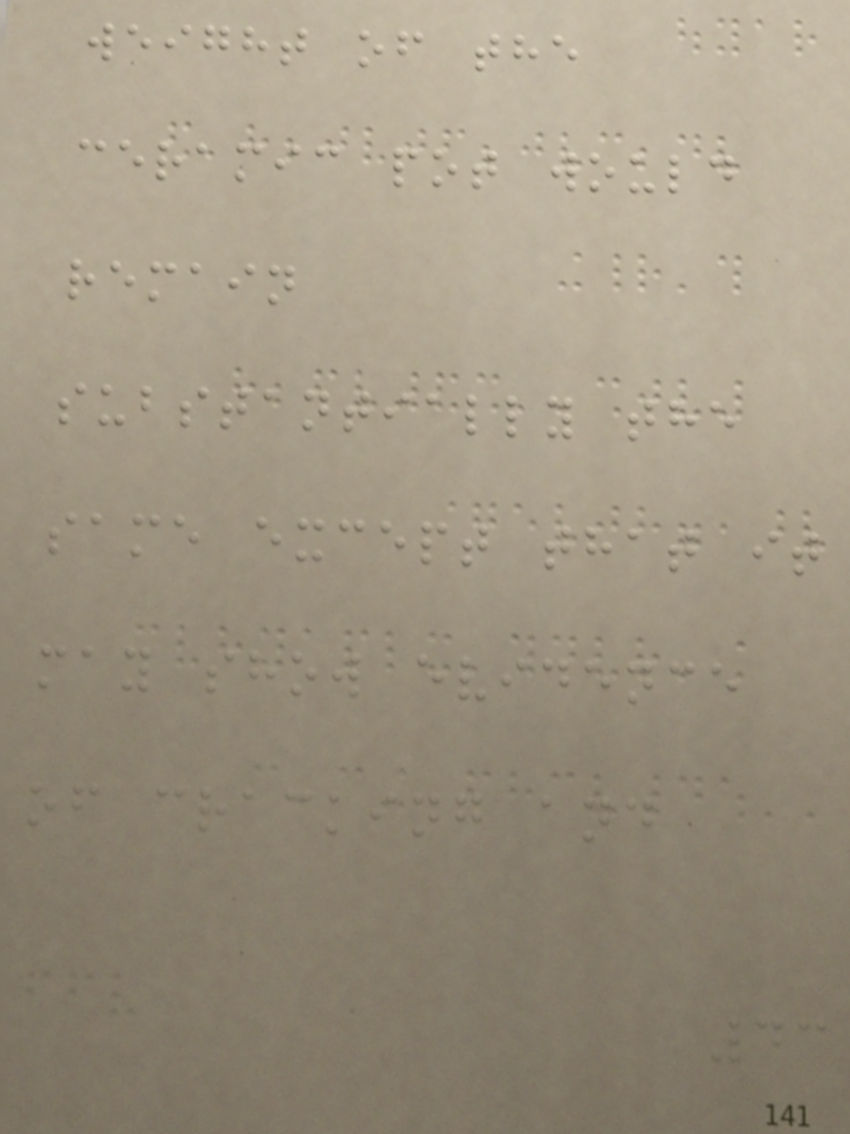weight of the
ceramic pot would
remain
substantially the
same except that it
may show evidence
of cracking and
43
